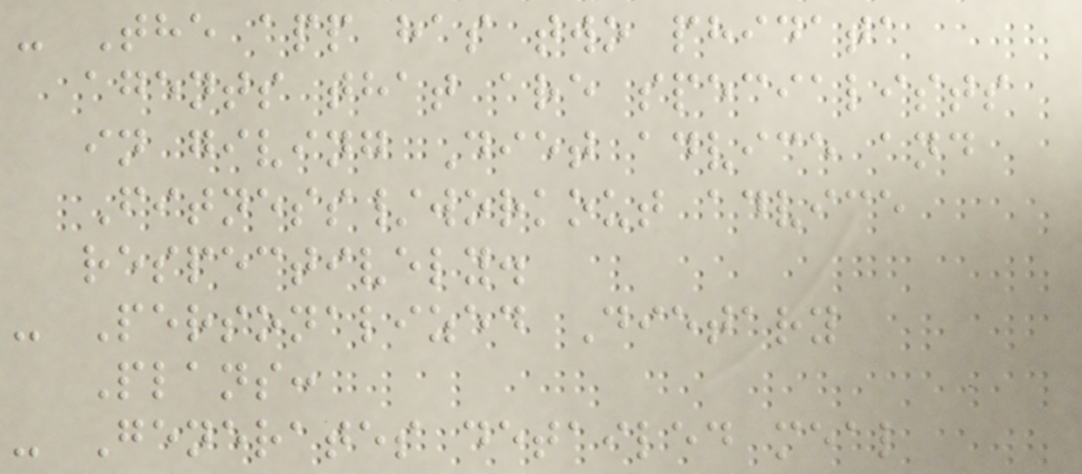- The app has two phidata
agents that are specialists
in giving Diet advice and
Fitness/workout advice
respectively.
- Personalized Dietary
Plans:
- Generates detailed meal
